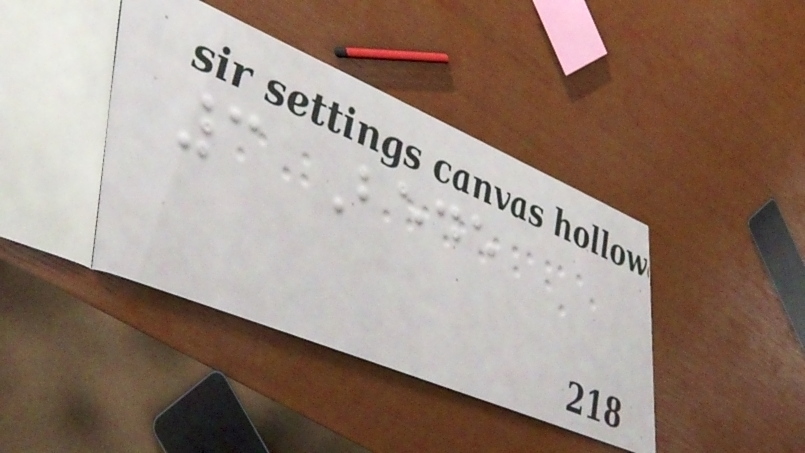3 Bede
